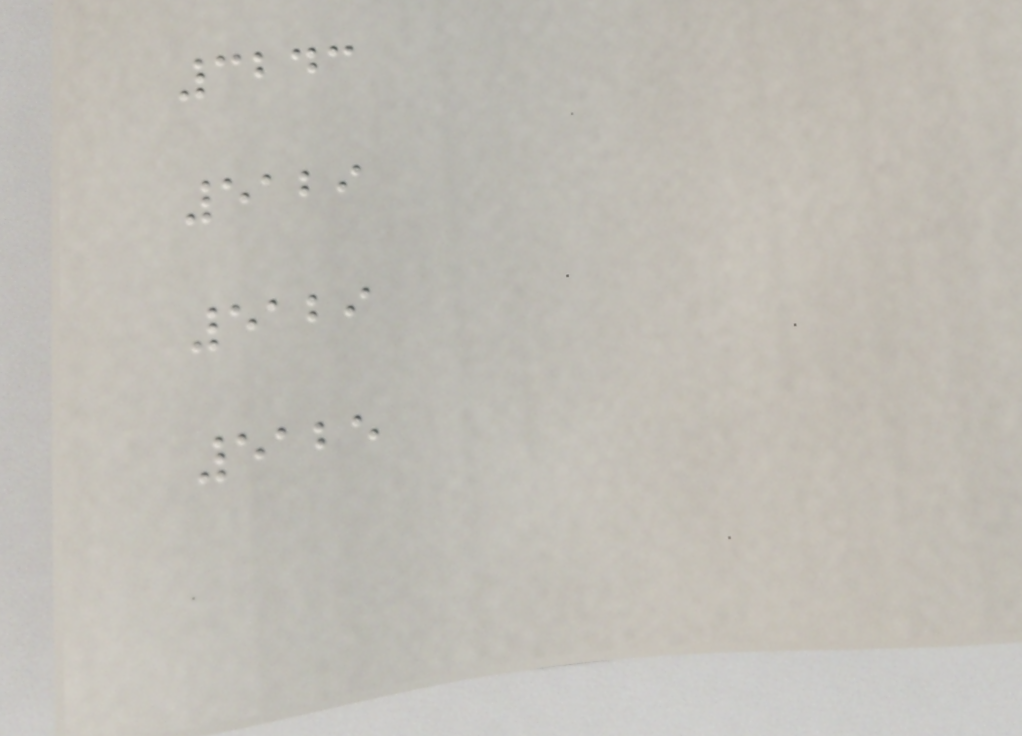3243
5129
5129
5125
